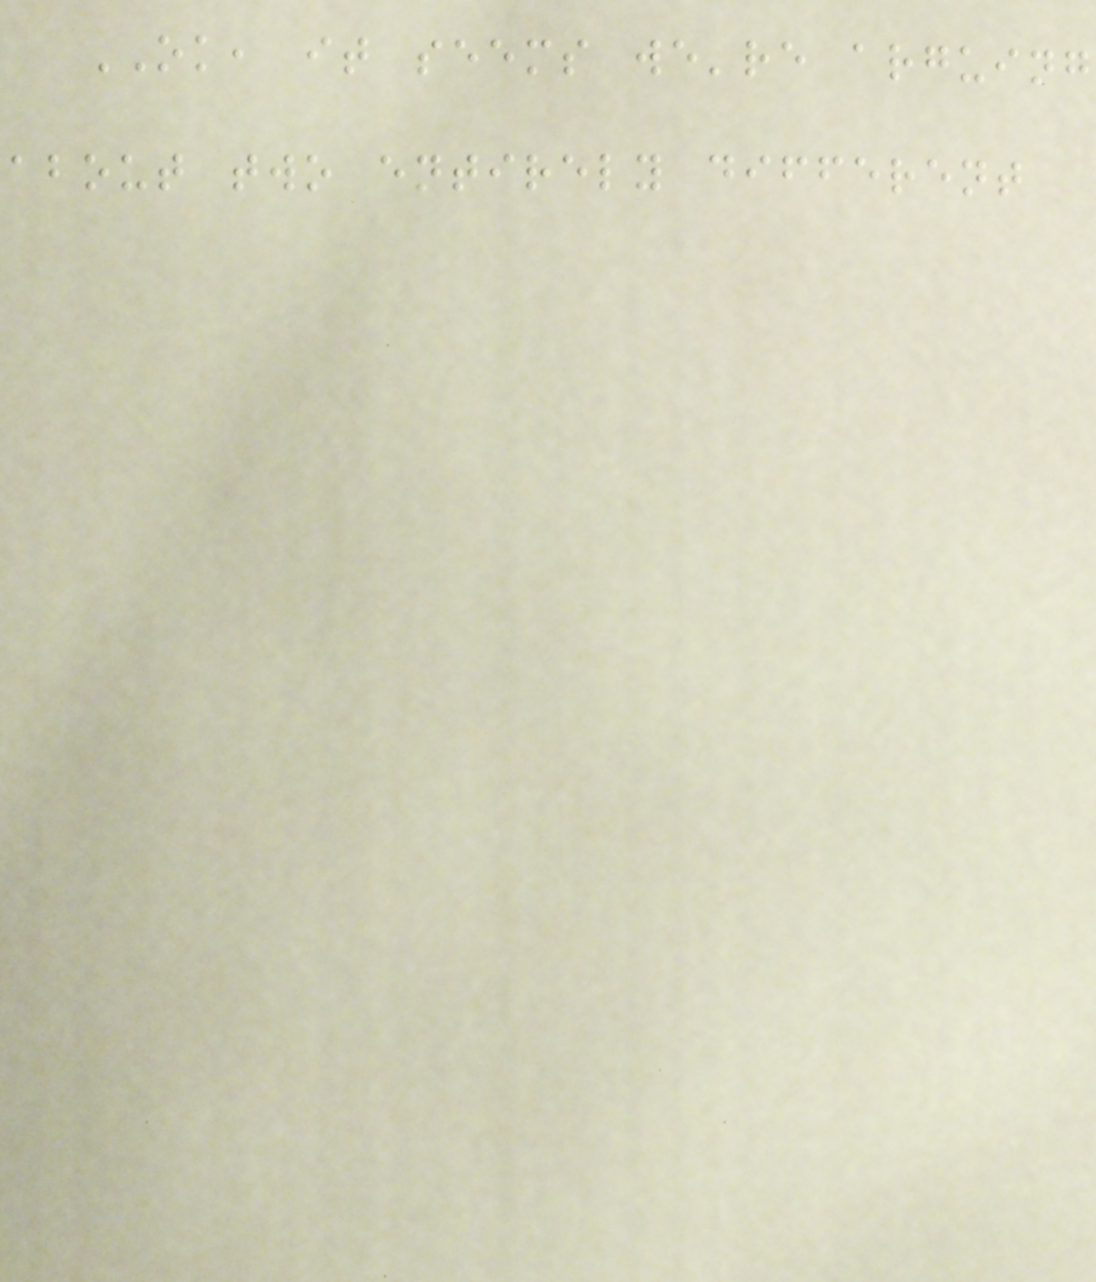OK, it seems we're arguing
about two entirely different
